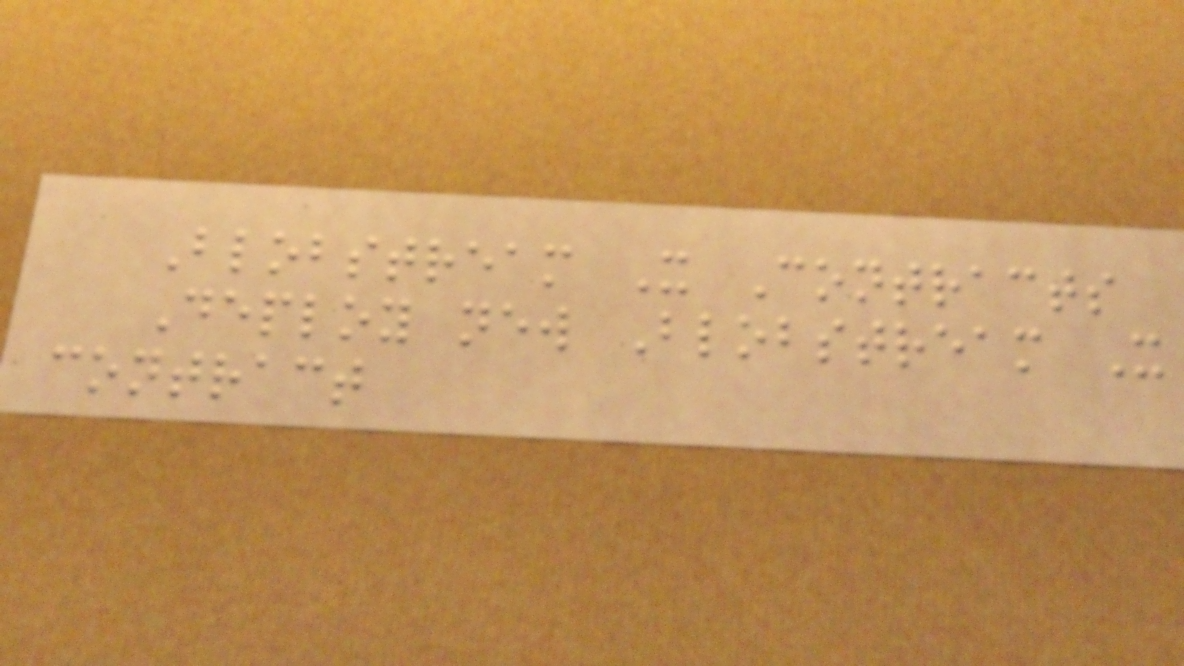Blobstream X Contracts
Deploy new Blobstream X
contract
